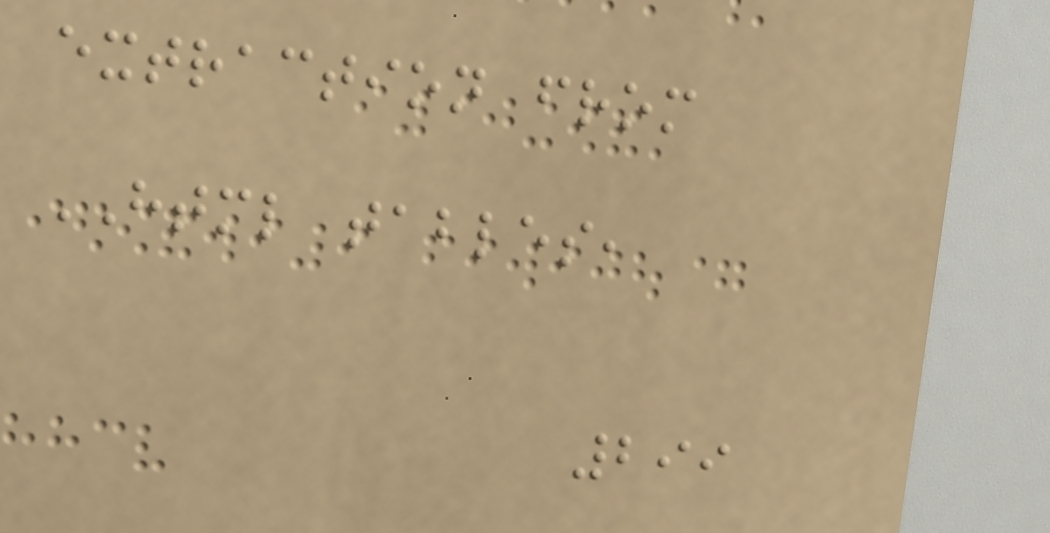extraction from
HTML tables,
299
